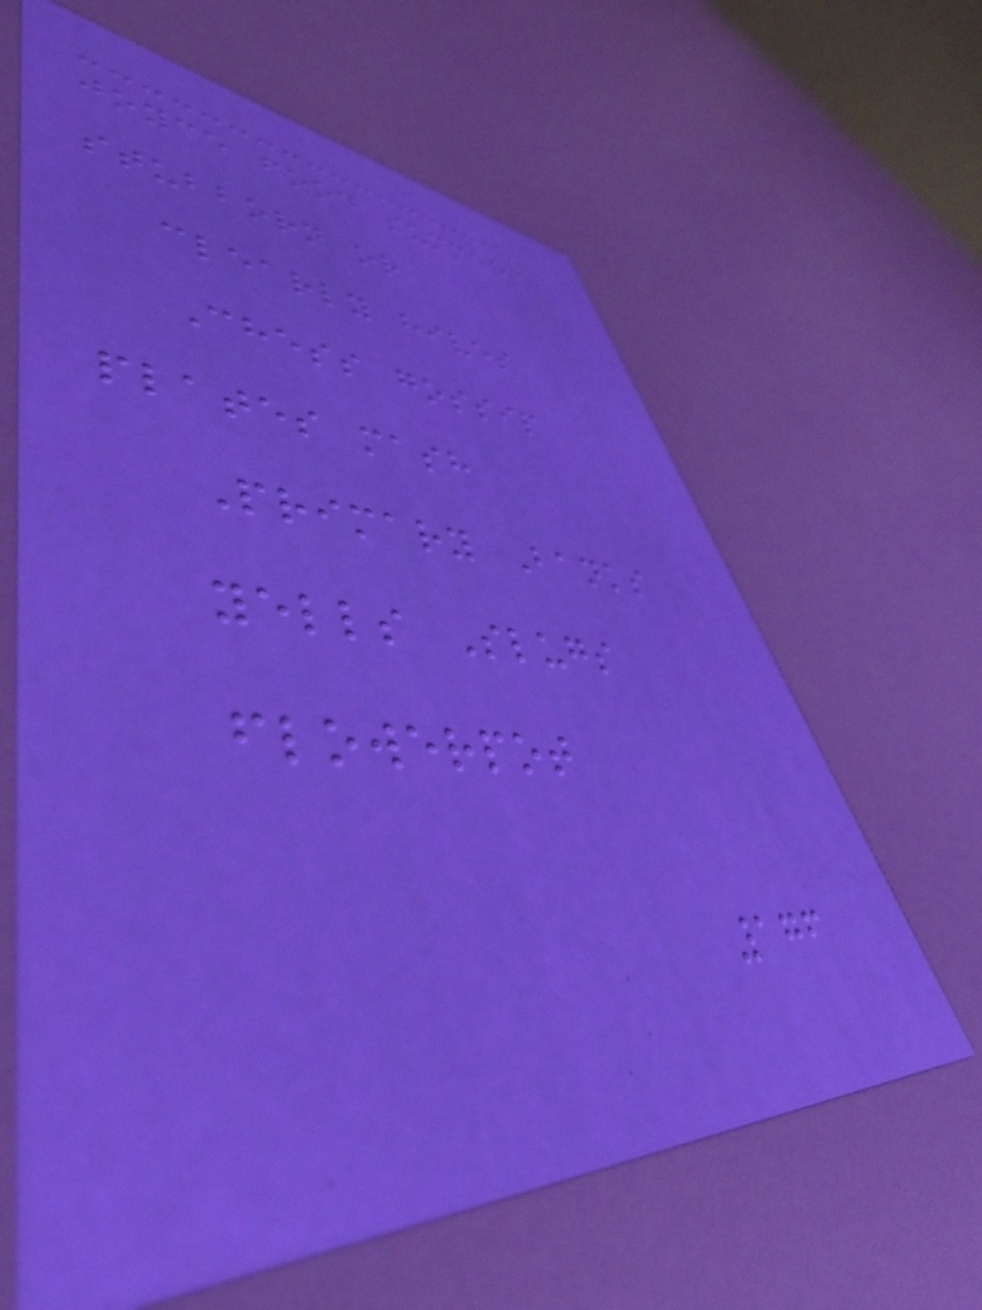joyce food summers
stubborn or
clearly hives
Chess gossip
plates mash
Primary Banks
yells Slugs
flowerpot
176
